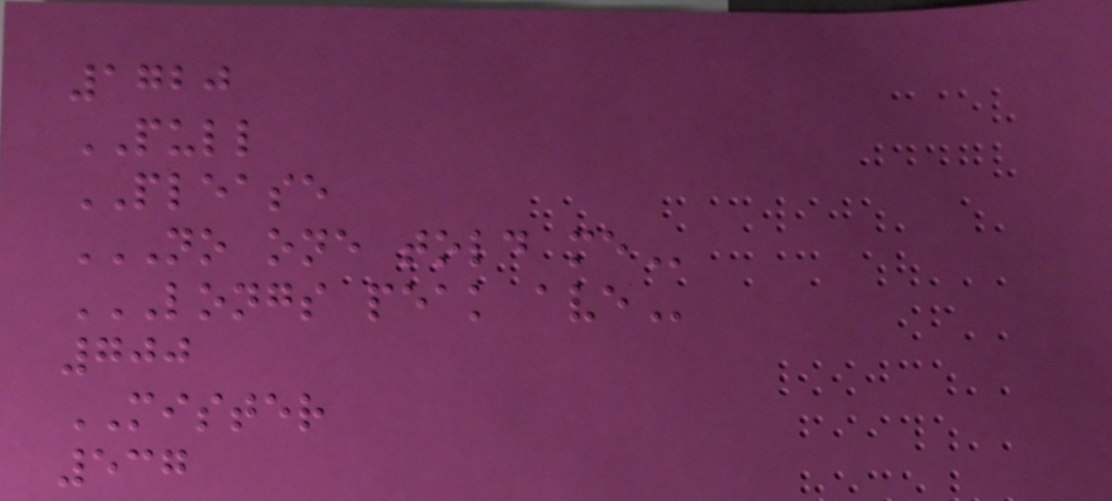1720
PULL
PLEASE
NO ONE TOLD ME
LONGS PEAK AVE
700
MISTER
537
